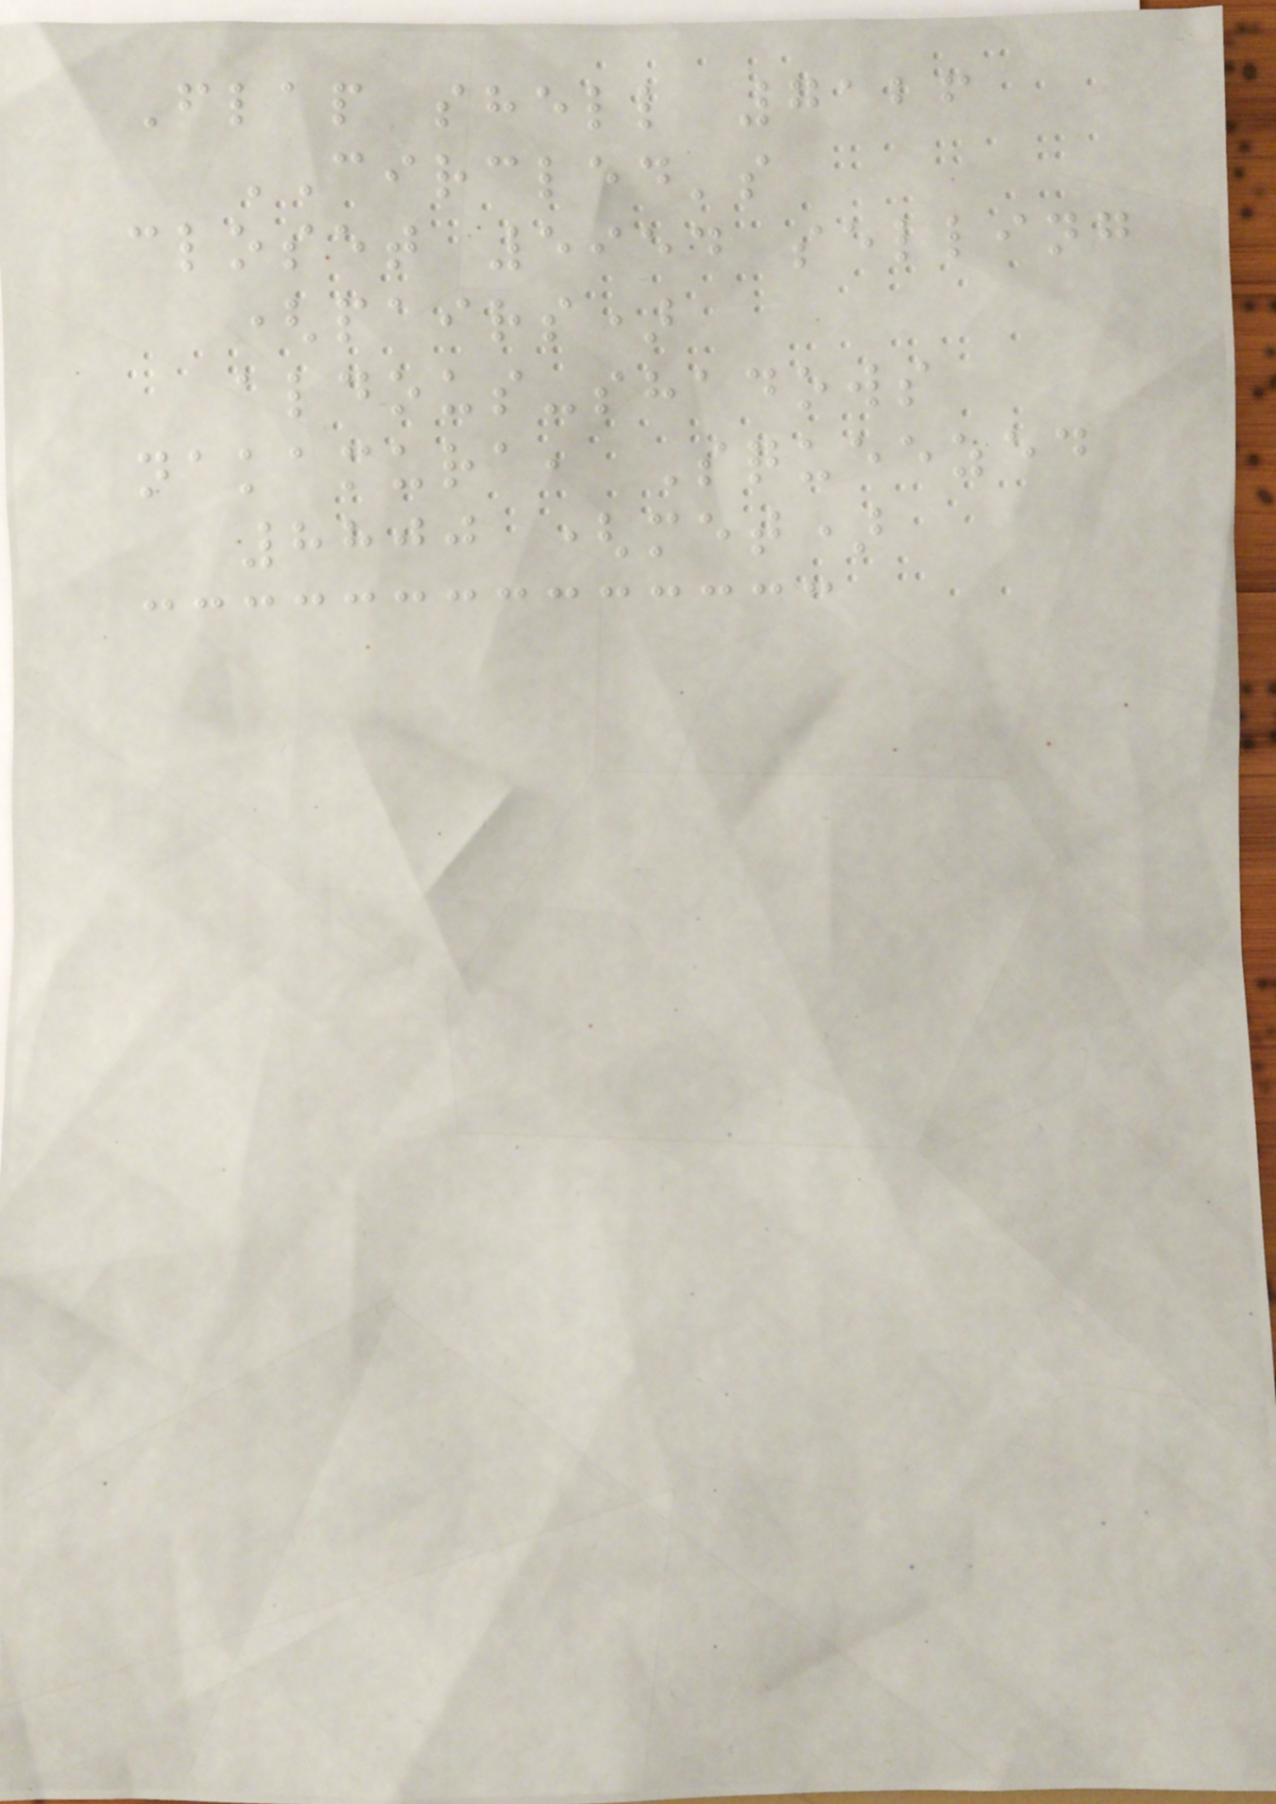Flap shell 7126
CIRCLED's
closet 5954 selling
(pairs)
aldous-shadows
nakamura, Squeezed
8800 (met)
